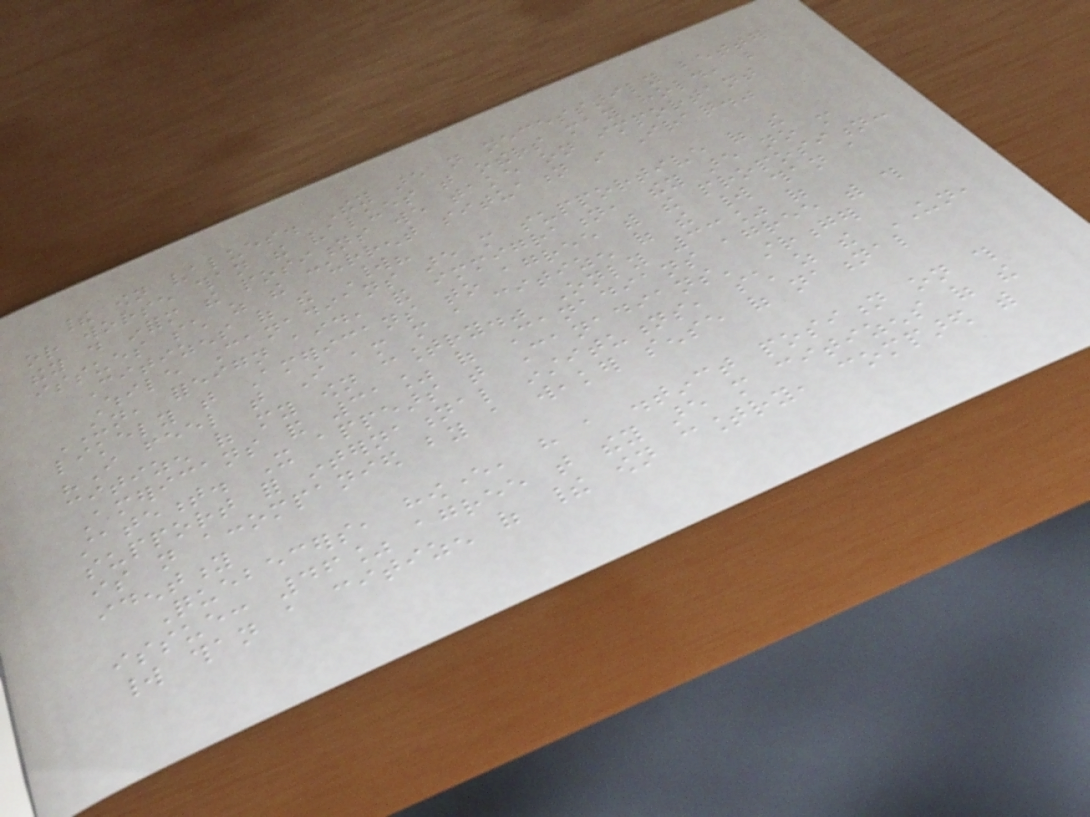their own values. They are not necessarily better
or worse than the values that others may hold, but
they do inform the positions we take on important
issues such as the current situation in Iraq."
Citizens of the World?
While Canadians are more supportive of the
UN, foreign aid, and immigration, they are no more
likely that Americans to agree with the proposition:
"I feel that I am more a citizen of the world than a
citizen of my own country." Only 33% of
Americans and 31% of Canadians agree with this
statement. It appears that Canadians' stronger
support for international institutions, such as the UN,
is not accompanied by a weaker sense of national
identity
Quebecers, however, have a distinct position on this
issue: 46% agree that they are more citizens of the
world than a citizen of their own country, compared with
